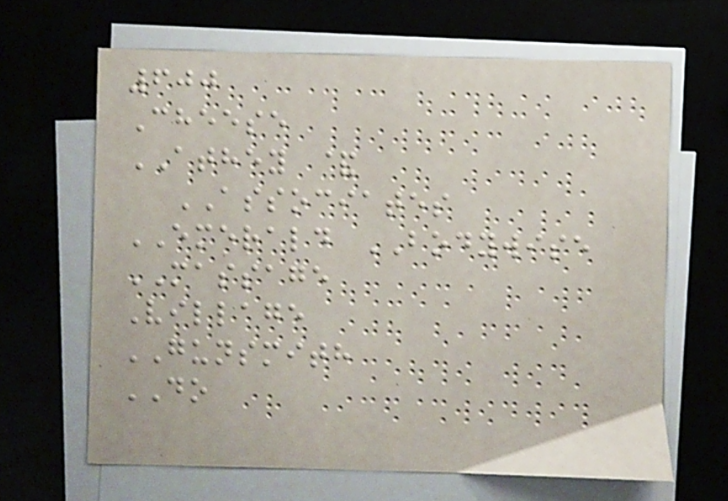600
Cheese
ATHEY &
ASSOCIATES
EMERALD BODYWISE
MASSAGE
Village
GUNSMITH
DO
